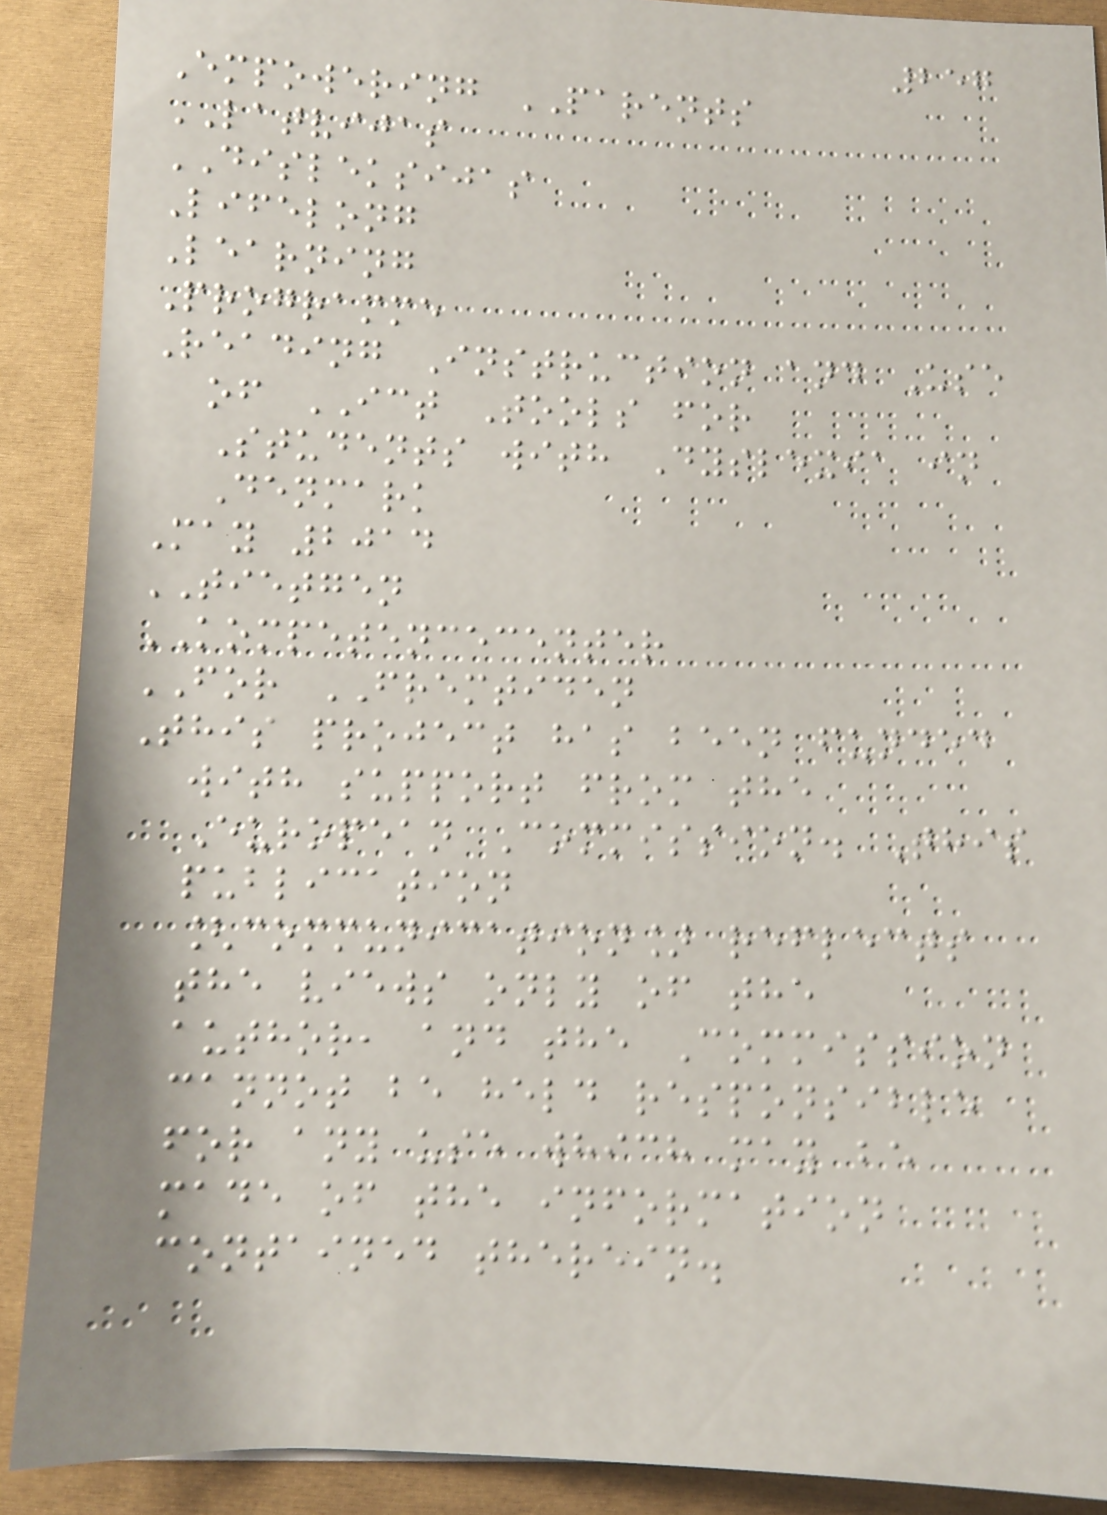257
Empowering PARENTS
LATVIJAS
DISLEKSIJAS
Lifelong
Learning
Programme
Reading Instruction and Use
of ICT Tools for
Students with Dyslexia in
Denmark
May 2014
TIETGEN
KOMPETENCECENTER
FOR FREMTIDEN
This project has been funded
with support from the
European Commission. This
publication
[communication] reflects
the views only of the
author, and the Commission
cannot be held responsible
for any use which may be
made of the information
contained therein.
